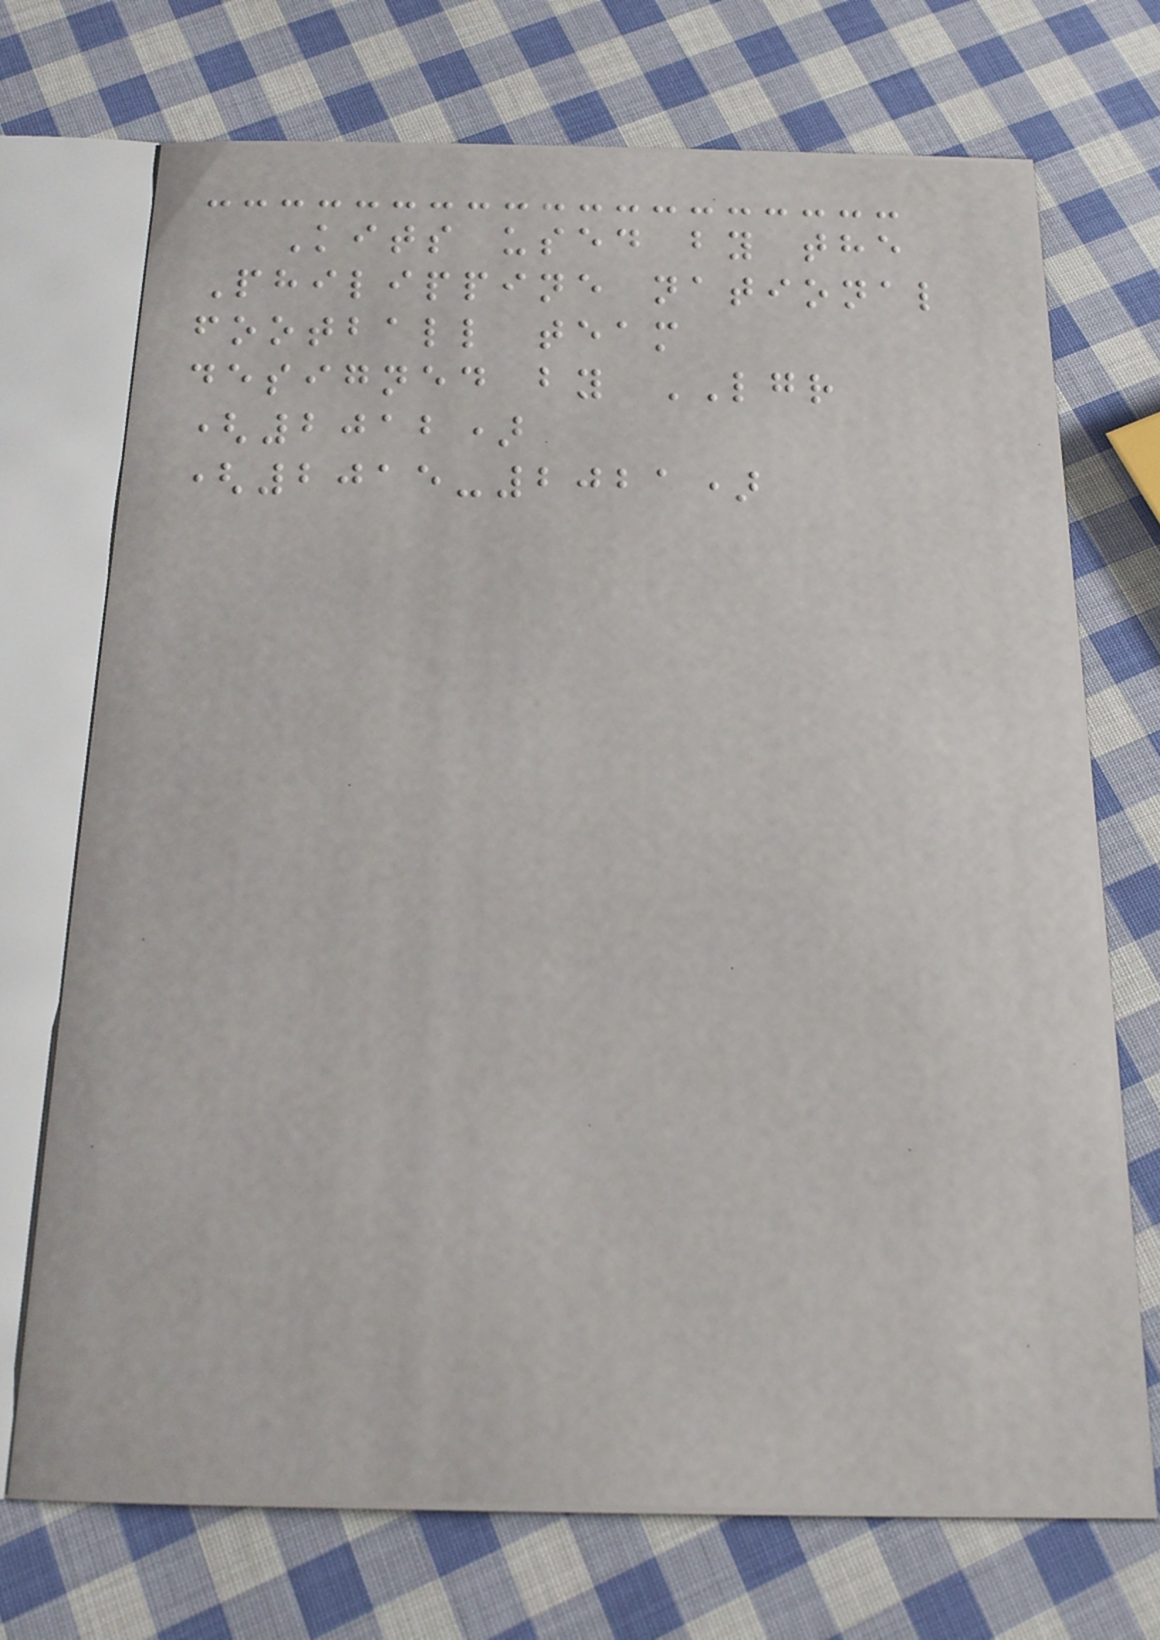Kits used by the
Philippine national
football team
designed by LGR
(2012)
(2015-2021)
